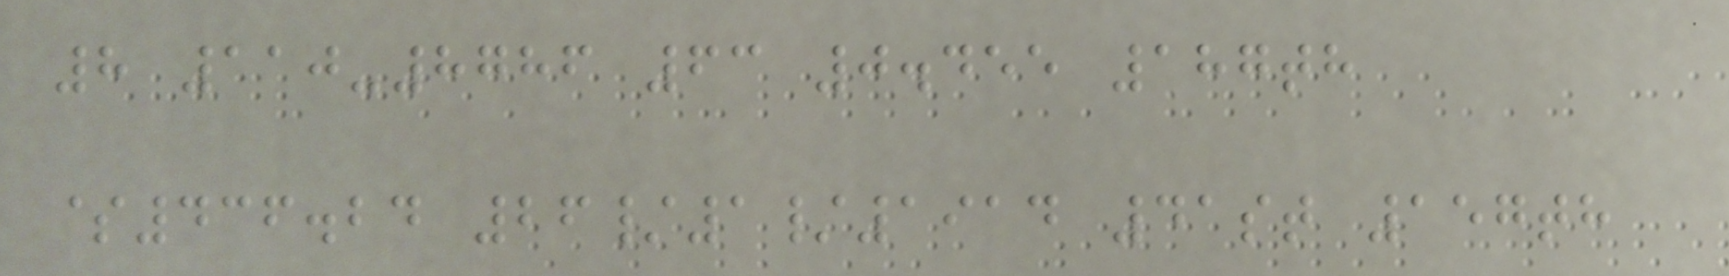8 110-8786 63 0.455 187th
$436.24 26/1/1914 41st 157th
